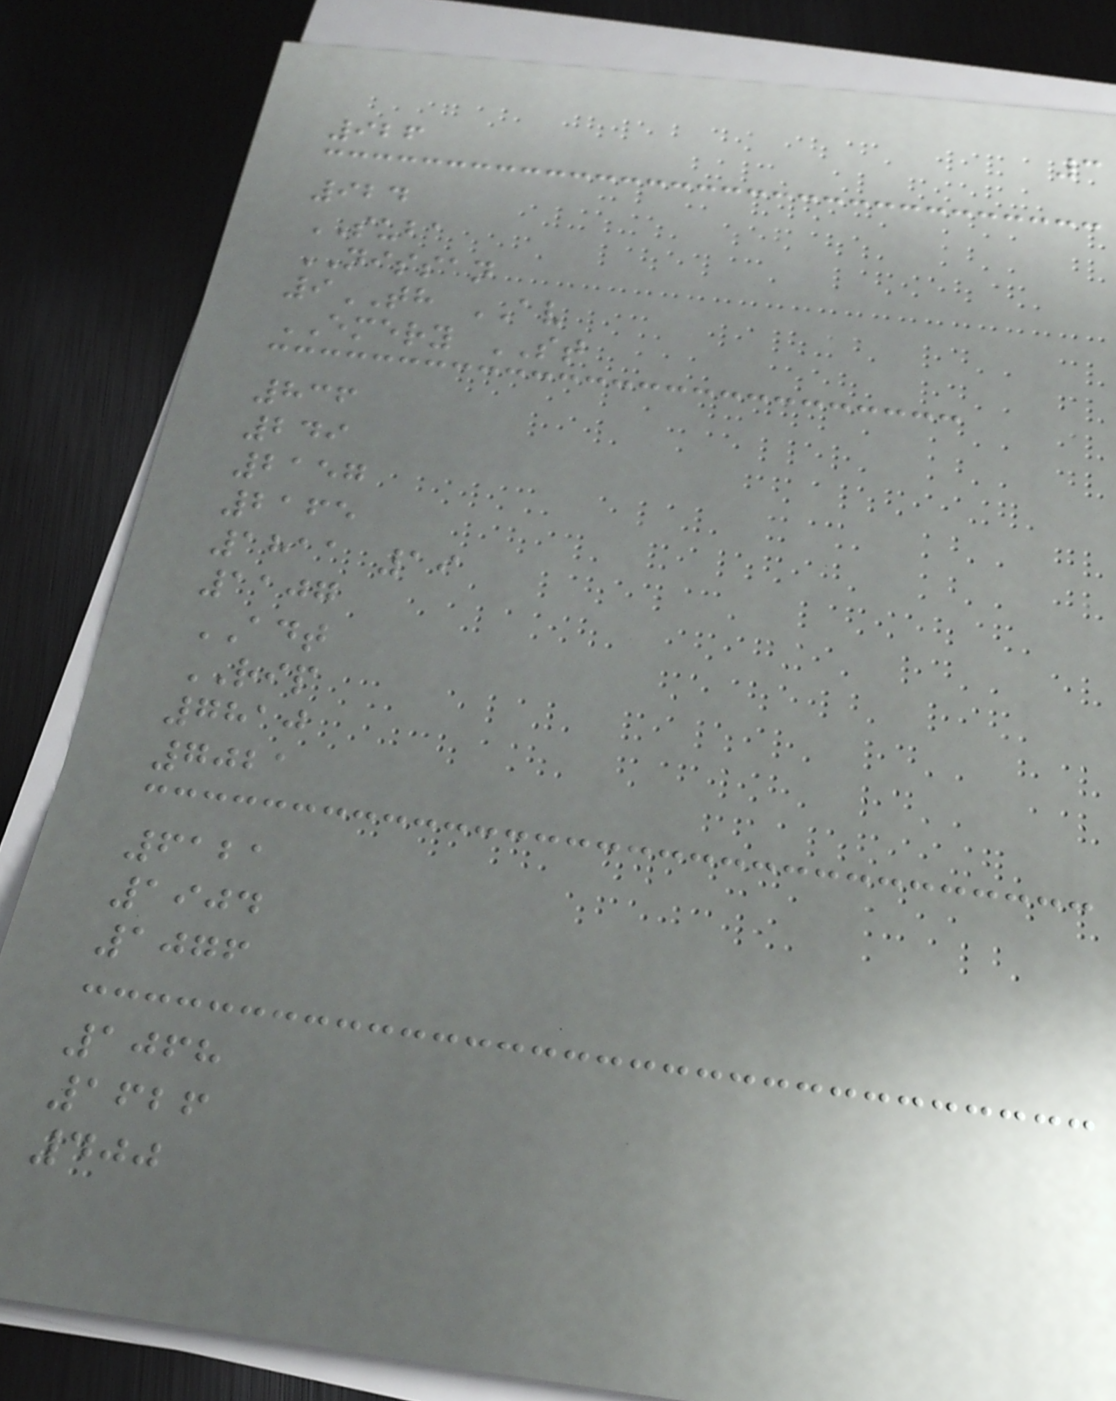3
926
924
SUBA
NISSAN
9TH AV
EMERY ST
836
249
2157
2165
1811 19
1107
ADT
RIP
7810
7021
6121
1904
1076
1068
1626
400
